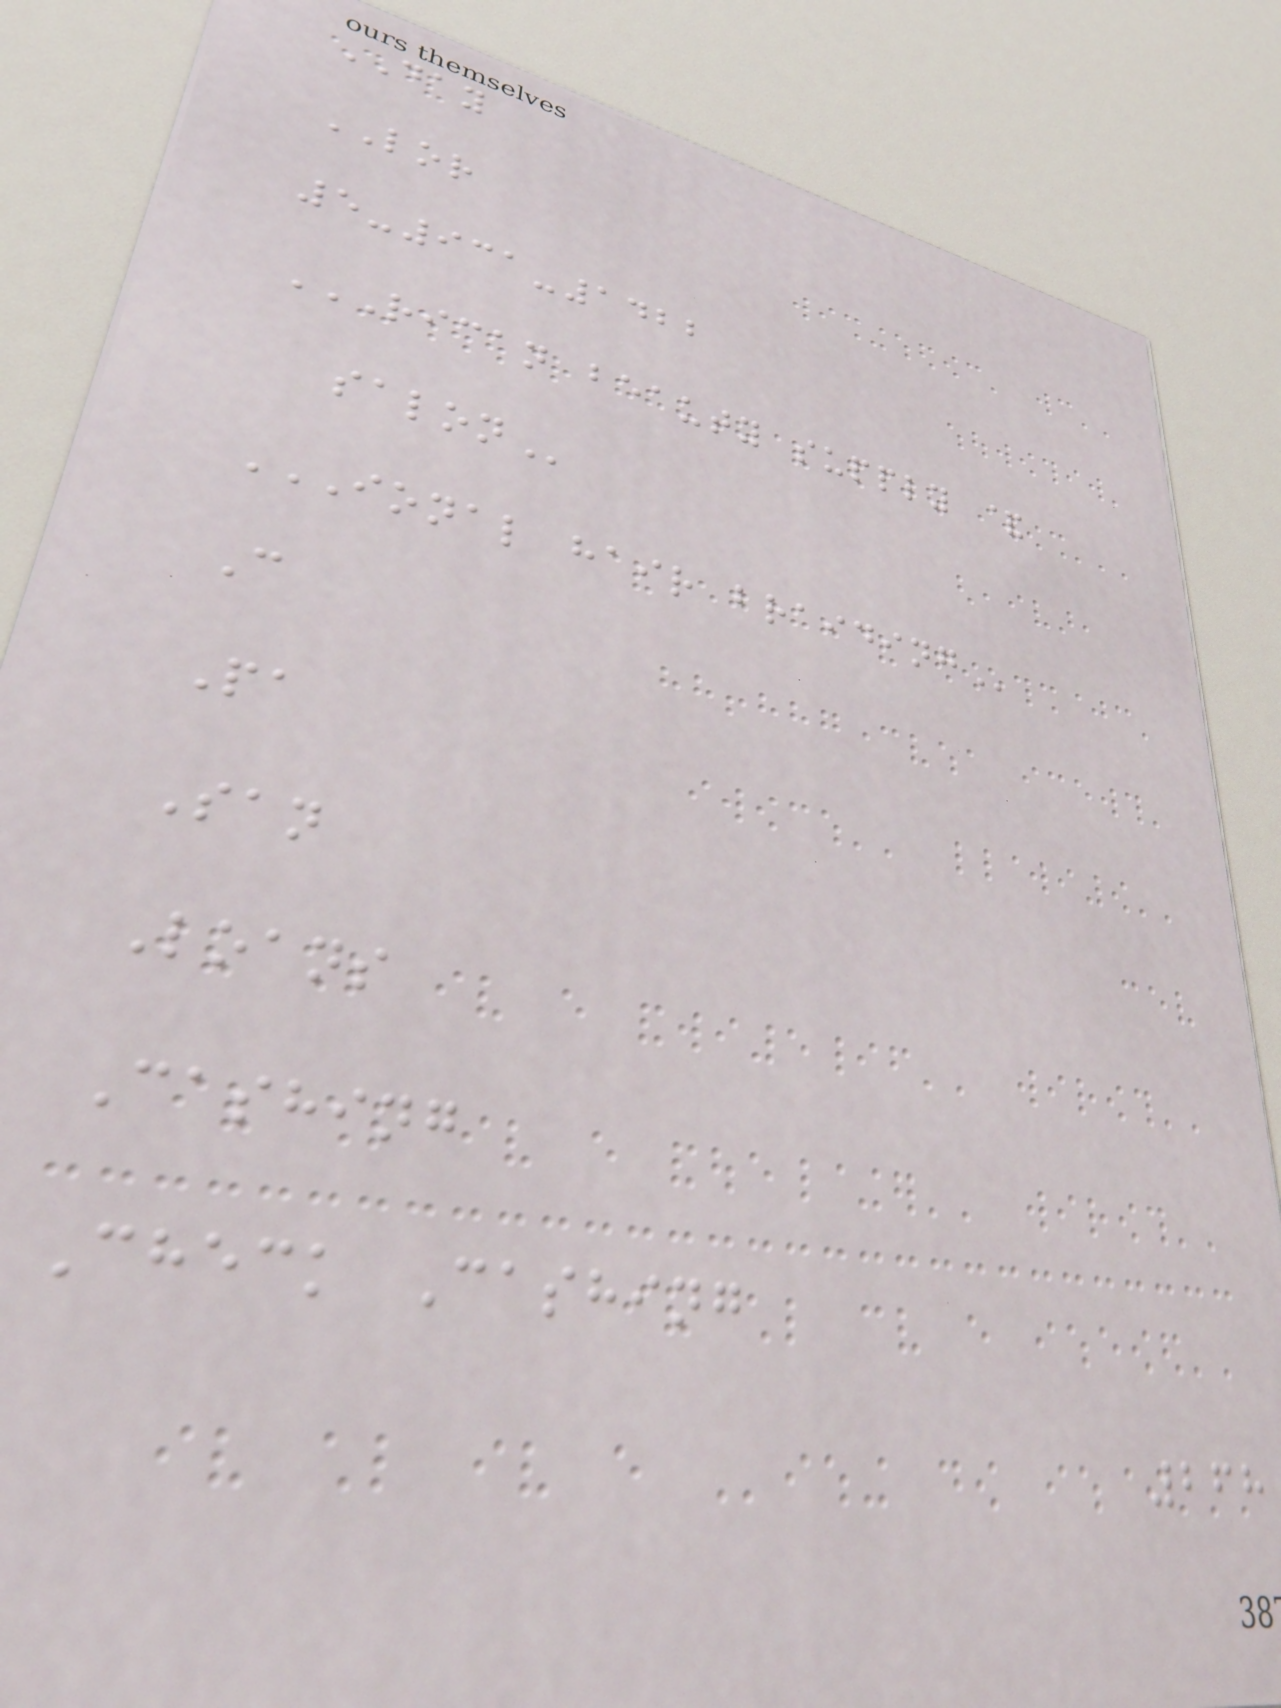DAY
LOR
5-931-1422
RICAN BEAUTY SUPPLY &
IONAL HAIR BRAIDING
C
Pa
San
Loans
Cashing
Check Cashing
268
